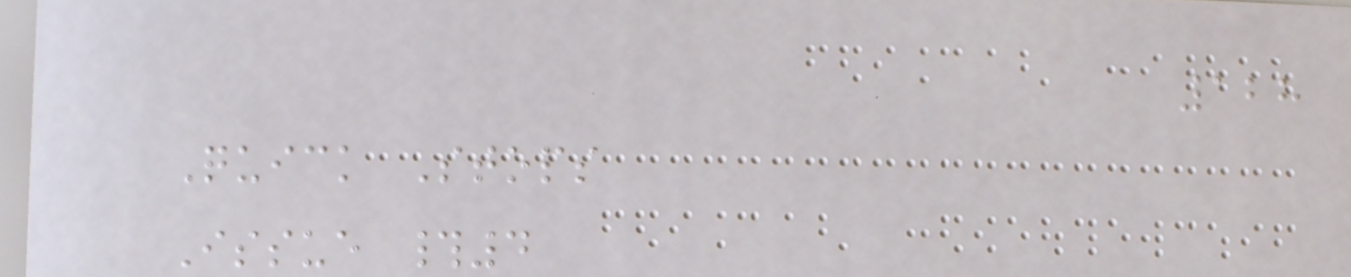128
Quick Stops
Issue #4
